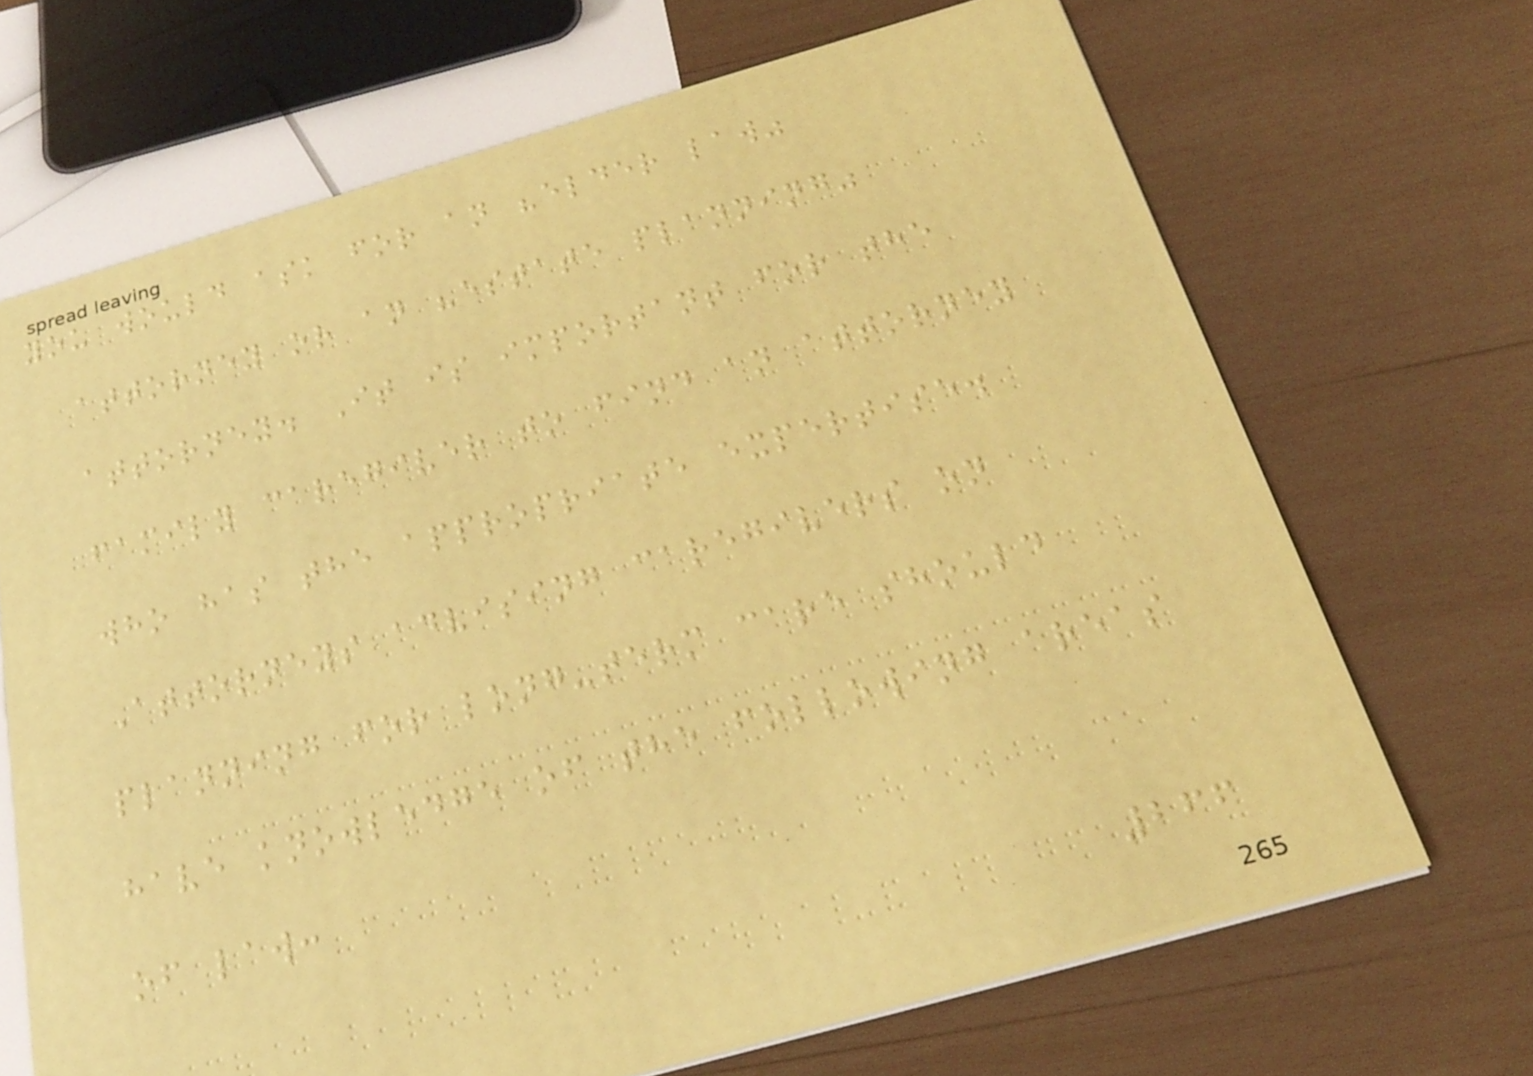you would ask for an "elder law"
attorney or an "estate planning"
attorney. It is important for the
family caregiver to find an attorney
who has the appropriate expertise.
Attorneys advising caregivers on
planning for long-term care should
have knowledge of the following areas
of law:
266
